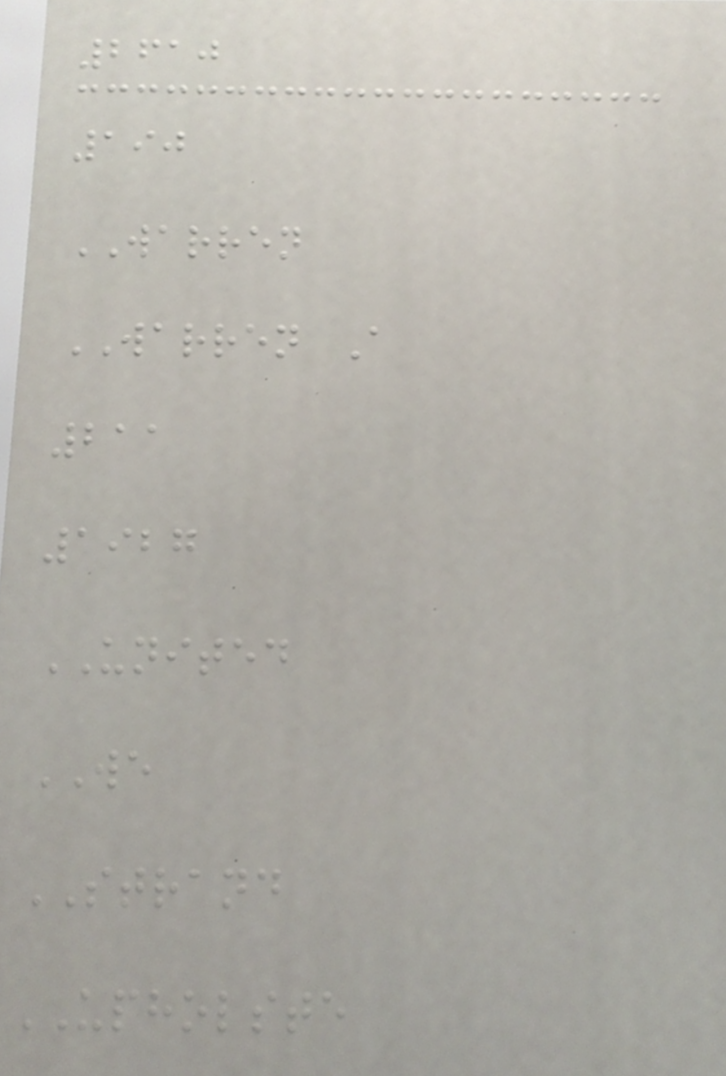2610
190
WARREN
WARREN A
211
1927
UNITED
WE
STRAND
UPHOLSTE
